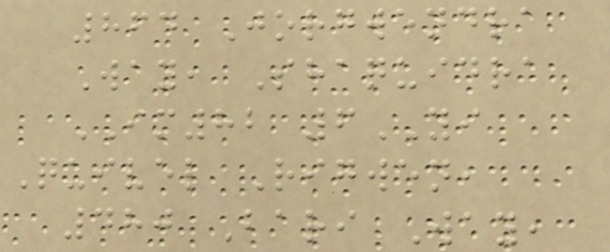864 Jorgwendra
Way, Shaquidra
IM82 6YI
Quivel Rigwen,
480 Bari Way,
